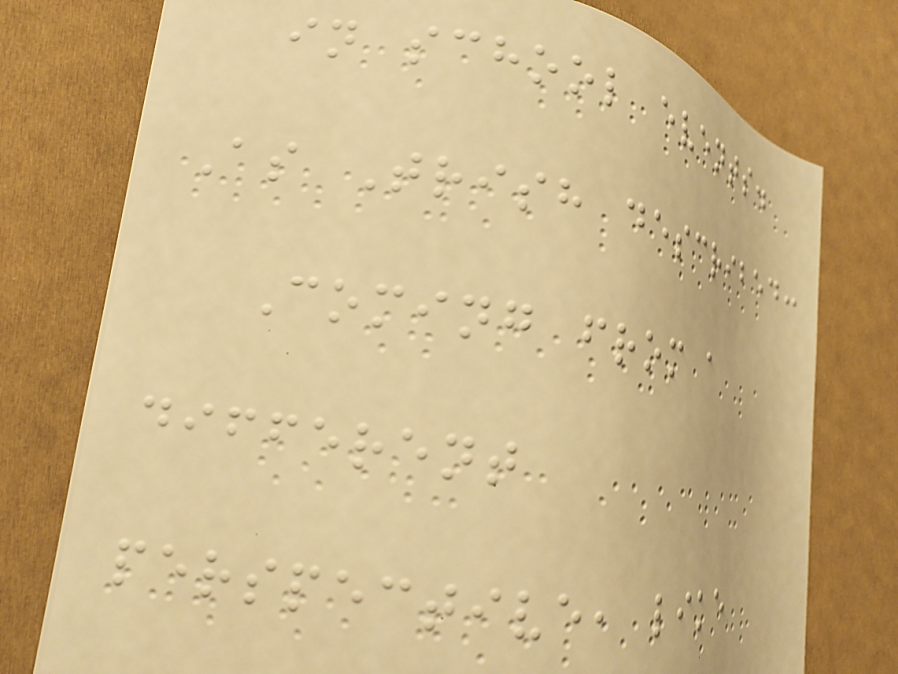in school events.
As Trish described:
Coming from a
different
perspective, like
